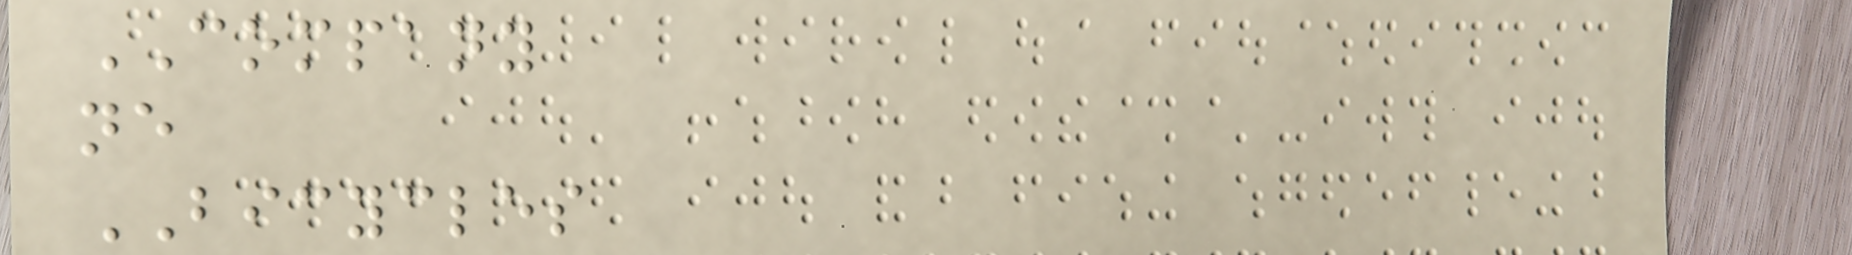COMPANY
ne
BICYCLES
